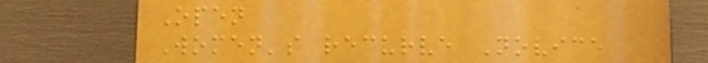Open
Women's recurve Novice
